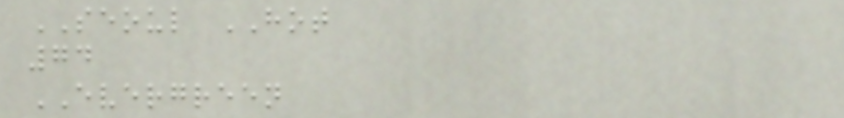SEOUL HOT
74
EVERGREEN
